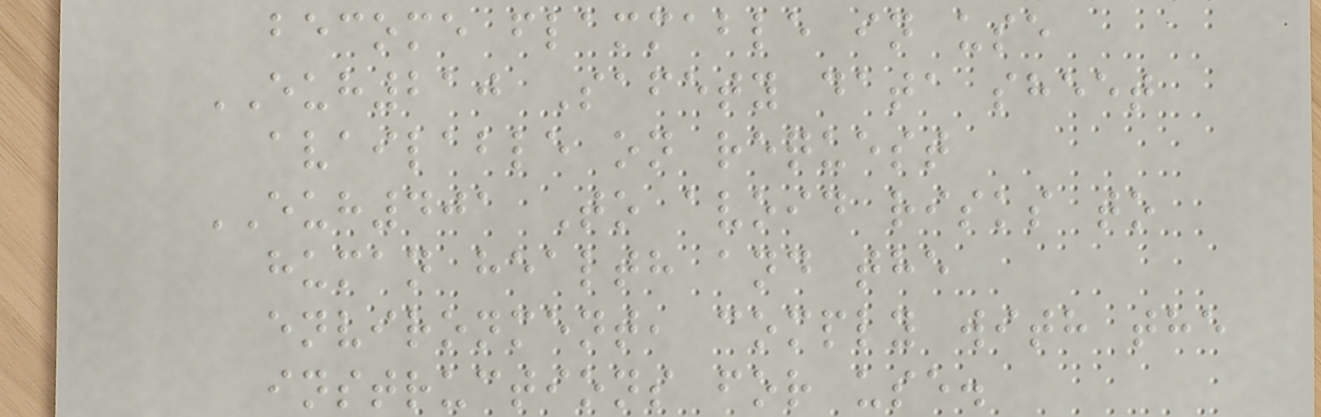become flammable in use
EUH210 Safety data sheet
available on request
EUH401 To avoid risks to
human health and the
environment, comply with the
instructions for use.
